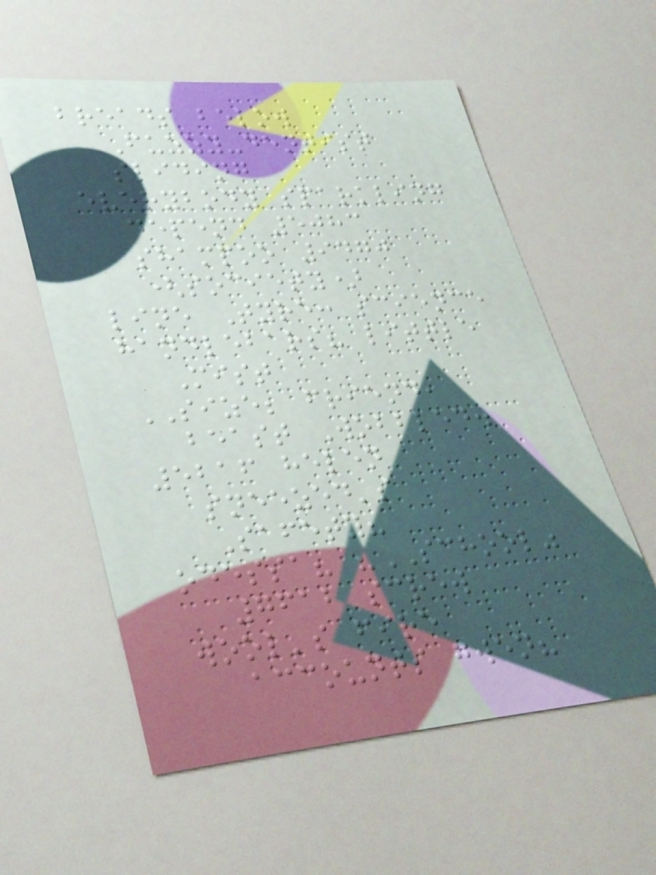breads below
Fuzzy-dentist
sliding
everybody sparkling
depend 5083
shampoo 9470
(society)
line Tyre: science
handlebars? little
Mist
SIZE; friend,
beast Wobbled.
5216 helen
sneezed's
Safety?
odessa? "SCHOOL"
7612 screw
wool's fire
accounts gwen?
